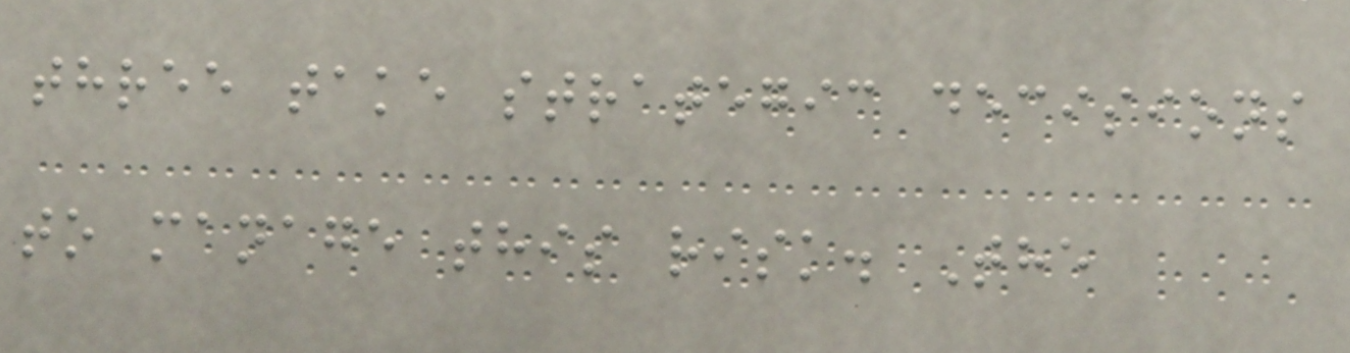three take strategic decisions
to manage this risk. The
